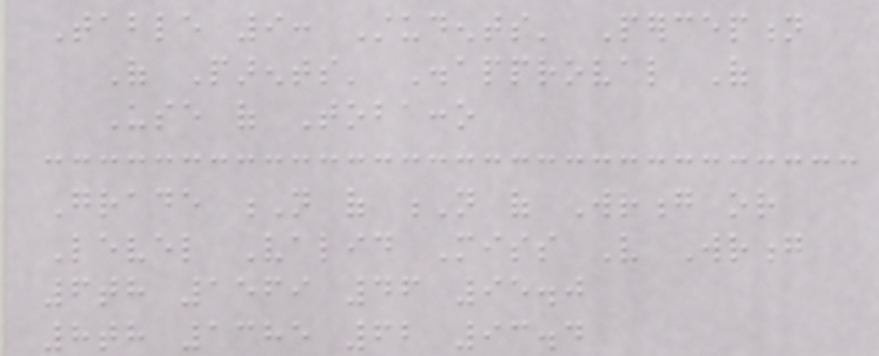Table 9: Students' Perception
Of Parents' Disapproval Of
Use of Tobacco
Grade N of N of Wrong or
Level Valid Miss Very Wrong
6th 1569 46 95.0
8th 1385 62 93.4
